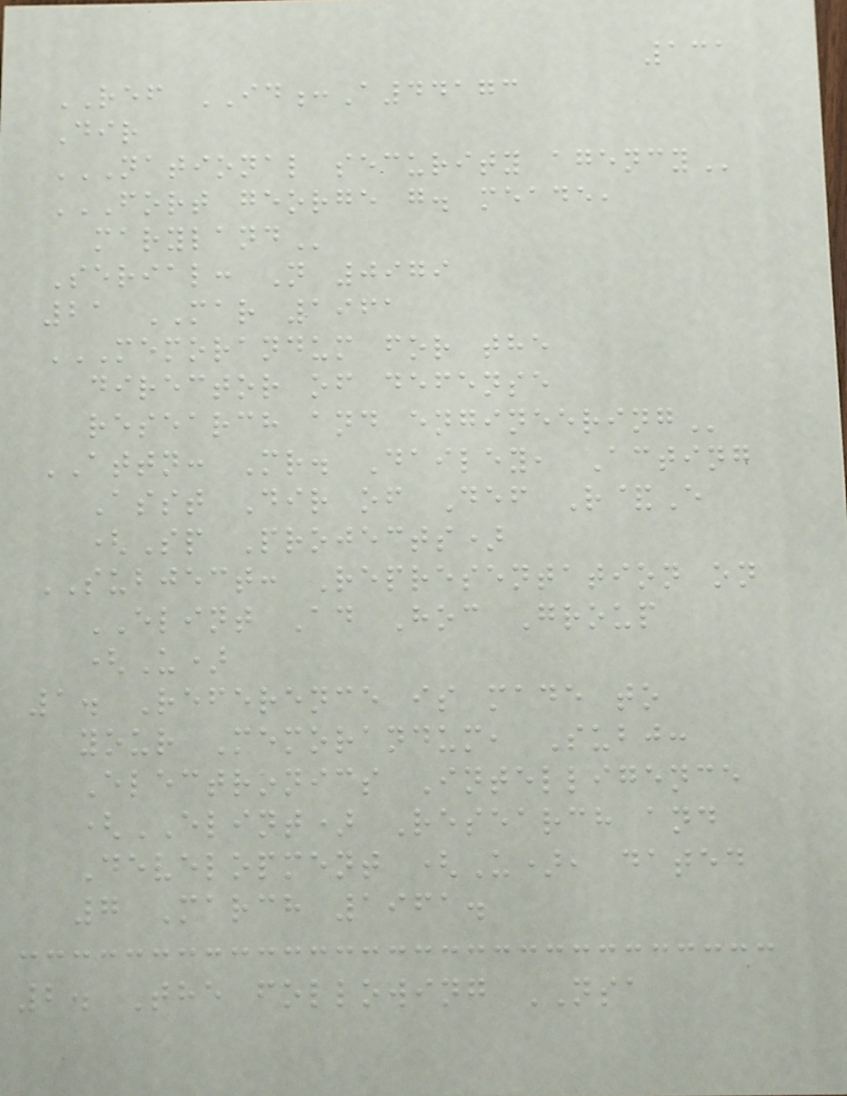131
REF ID:A44173
Dir
NATIONAL SECURITY AGENCY
FORT GEORGE G. MEADE,
MARYLAND
Serial: N 0979
21 MAR 1961
MEMORANDUM FOR THE
DIRECTOR OF DEFENSE
RESEARCH AND ENGINEERING
ATTN: Mr. Dailey, Acting
Asst Dir of Def R&E
(Sp Projects)
SUBJECT: Representation on
ELINT Ad Hoc Group
(U)
1. Reference is made to
your Memorandum, Subj:
Electronics Intelligence
(ELINT) Research and
Development (U), dated
7 March 1961.
2. The following NSA
